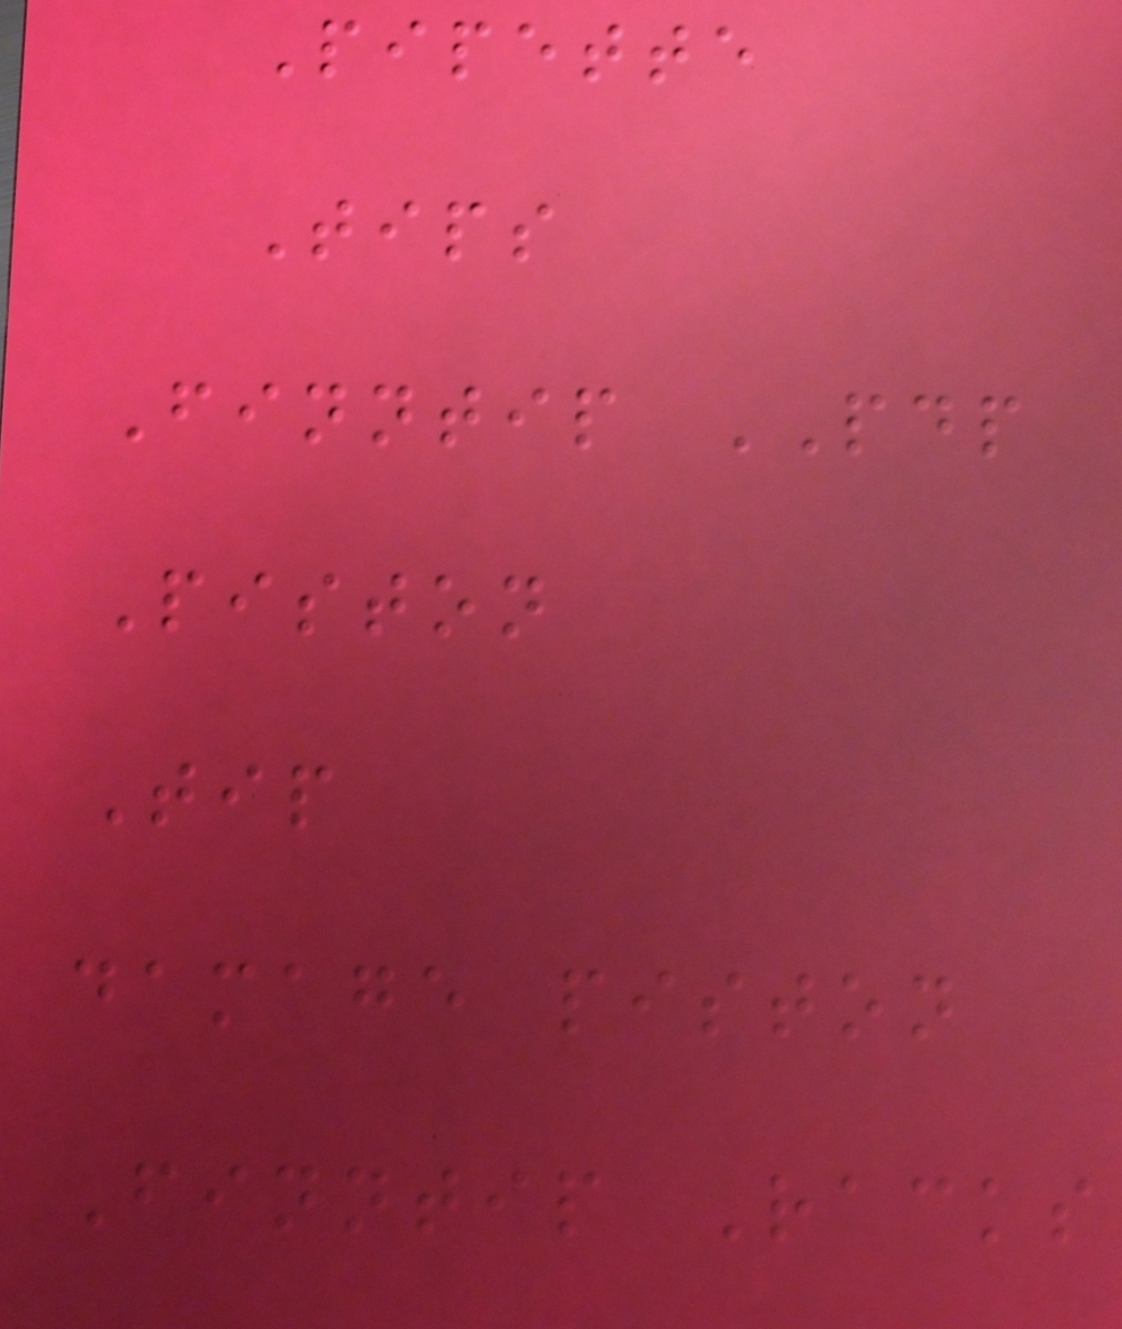Pipette
Tips
Finntip PDP
Piston
Tip
damage piston
Finntip Racks
